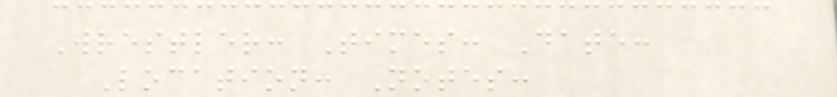Wrestler: Times: Date:
Location: Notes:
